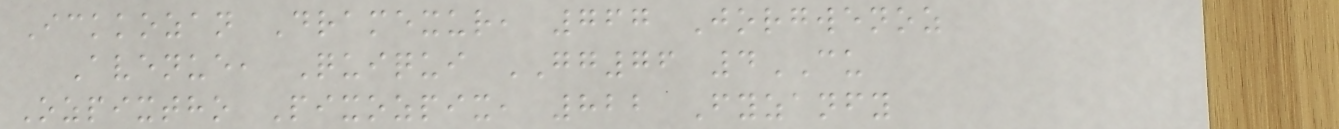Ickkozan Dramexur, 767 Jorgwenoz
Avenue, Quiqui GG76 4CU
Ozpixtho Pixozpix, 822 Fyzanfy
